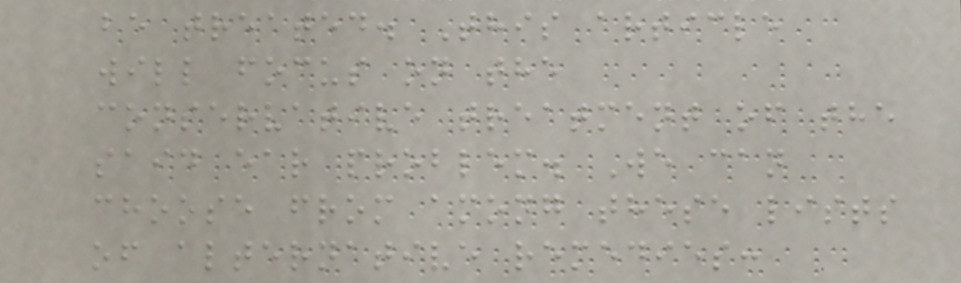be treated. This article
will focus on the
conservative treatment of the
said ear problem. We can
choose from among these lists
of alternative remedies:
